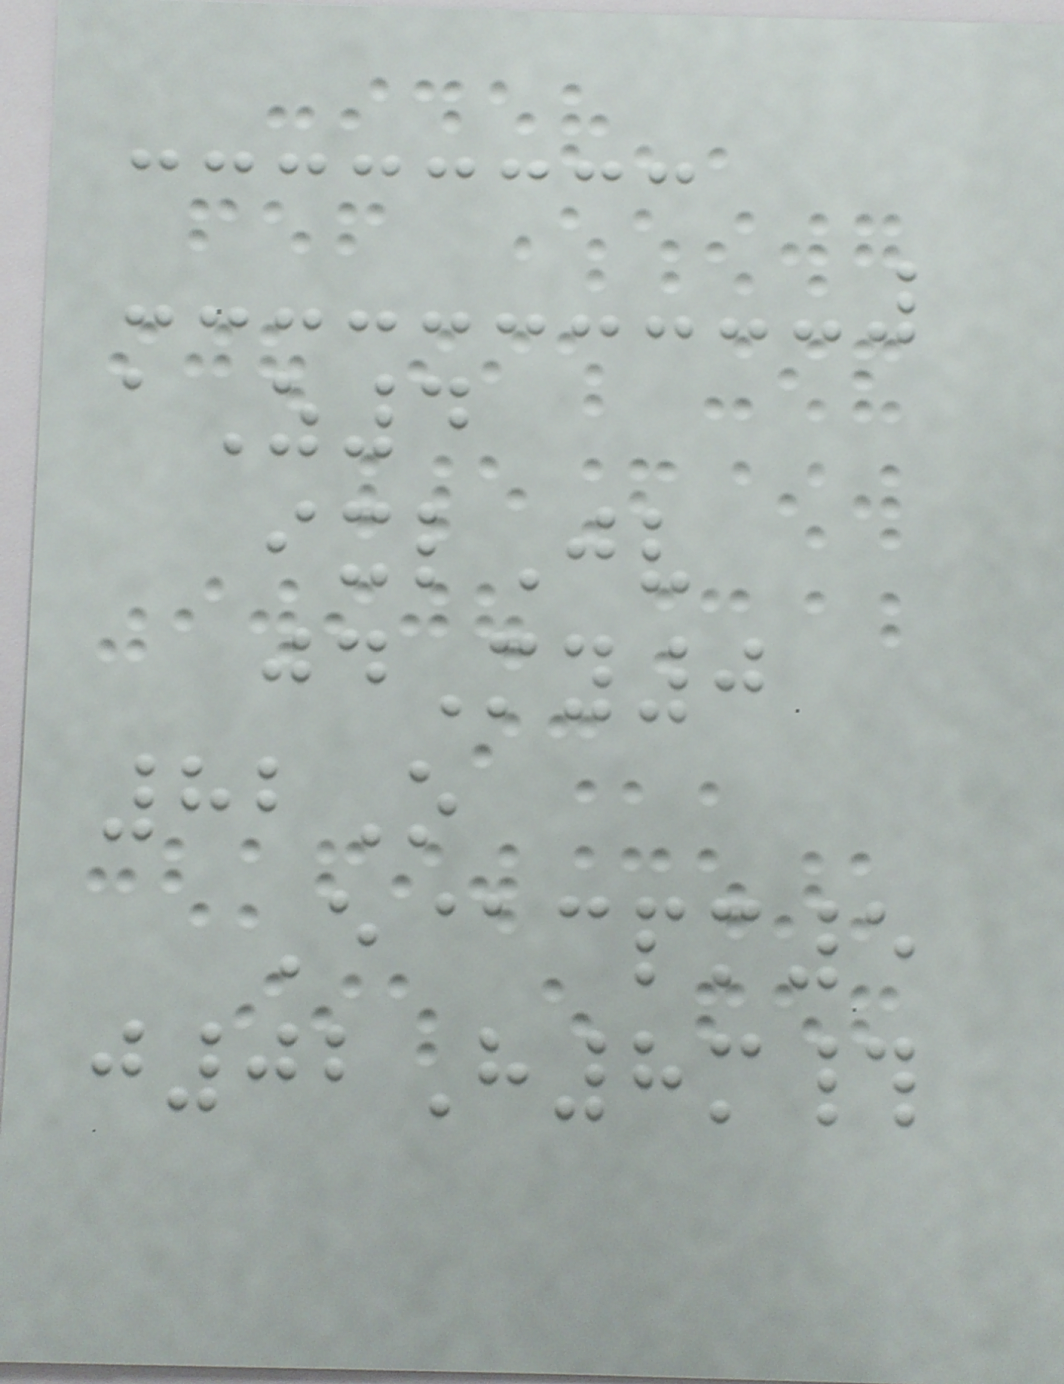aZ4
ixlJv
jdMy0
82O
E@cpm5
j02H8m#
